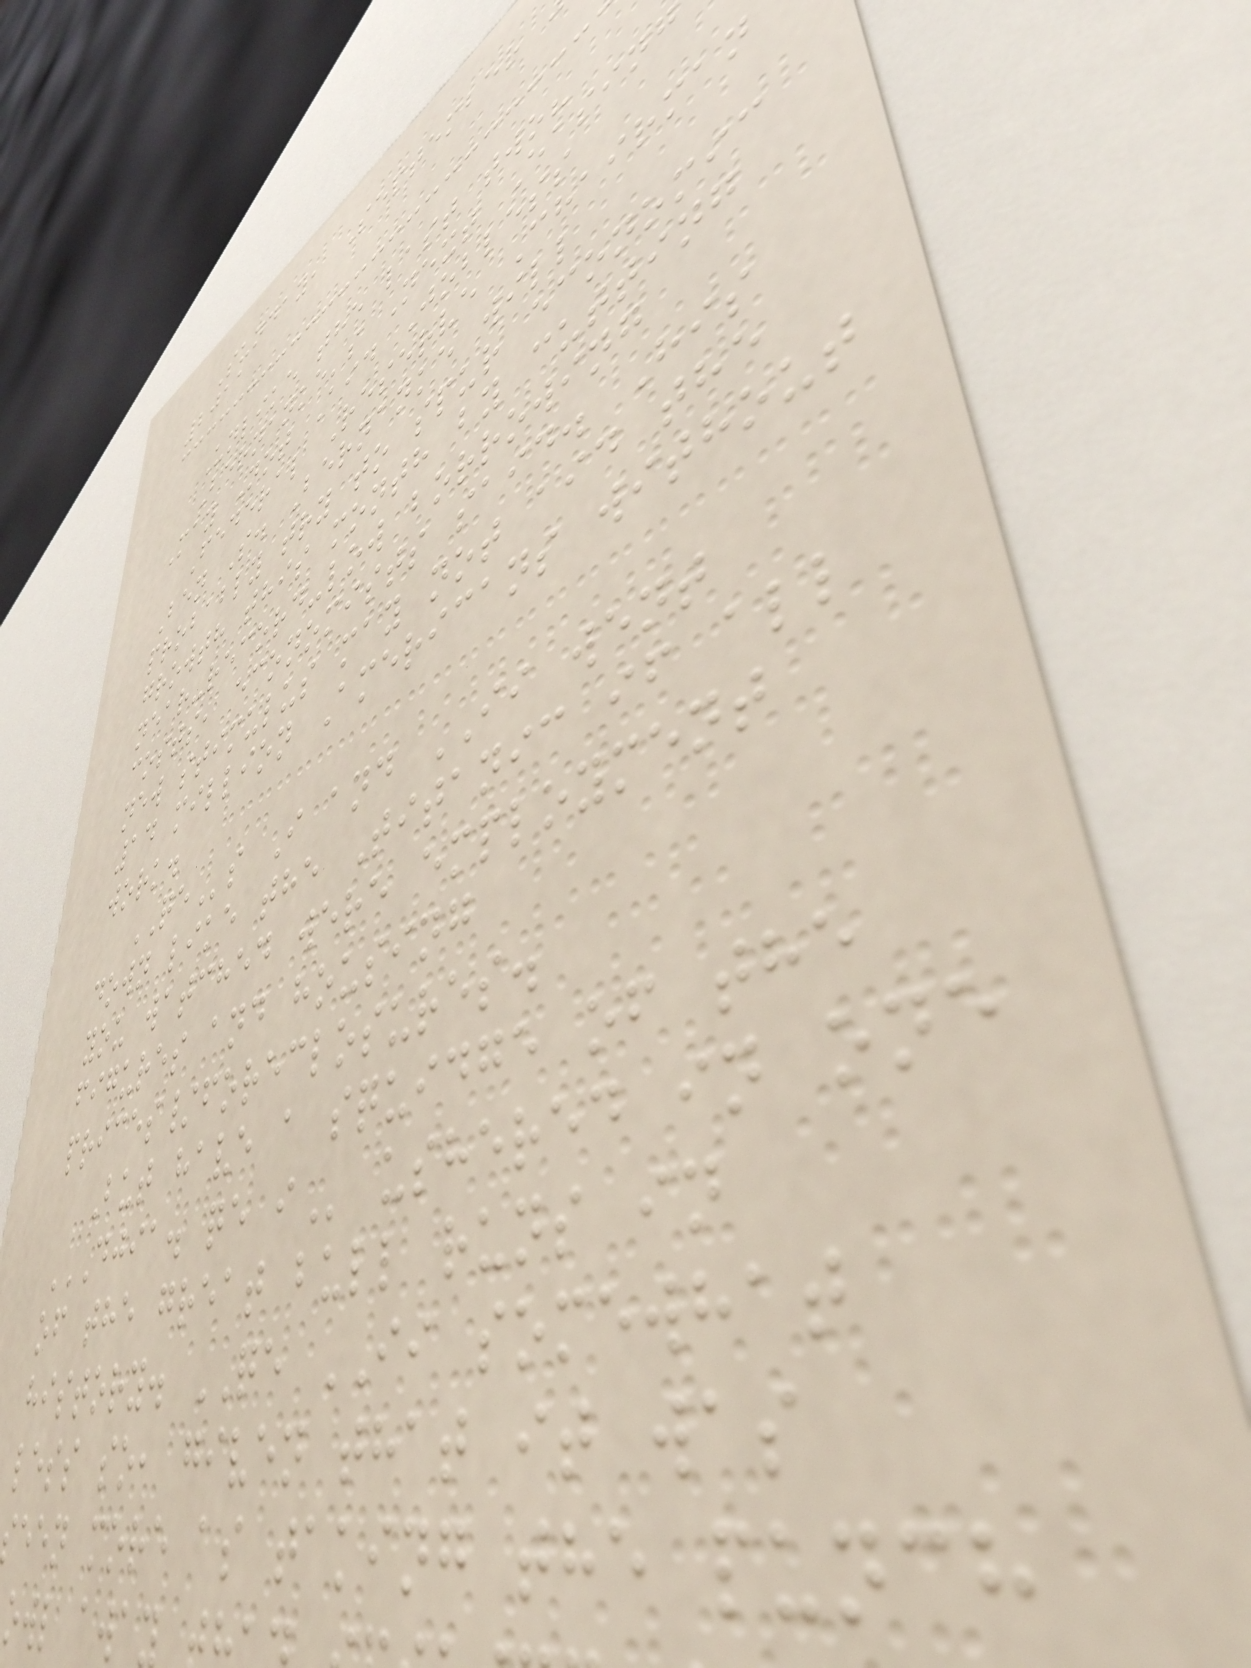Sunday, September
2011
Unlike the last two?
Bernanke's Next Easing
May Not Aid Jobless
Federal Reserve Chairman
Ben S. Bernanke will
probably try to spur economic
growth this month by cutting
near-record-low borrowing
costs, economists said. His
new stimulus may not aid the
14 million Americans without
work.
QEs I and II went
down like the Titanic if all
you watched were employment
figures and housing
prices/foreclosures.
But have a squidge of the
DJIA. QE I ushered in one
of the great bull runs in
history. QE II somewhat
less so, given that it was
een more as taking the punch
owl away
